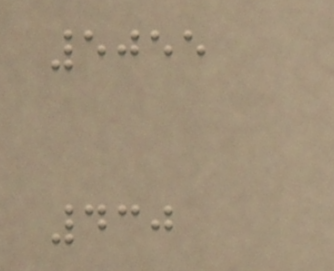5055
430
